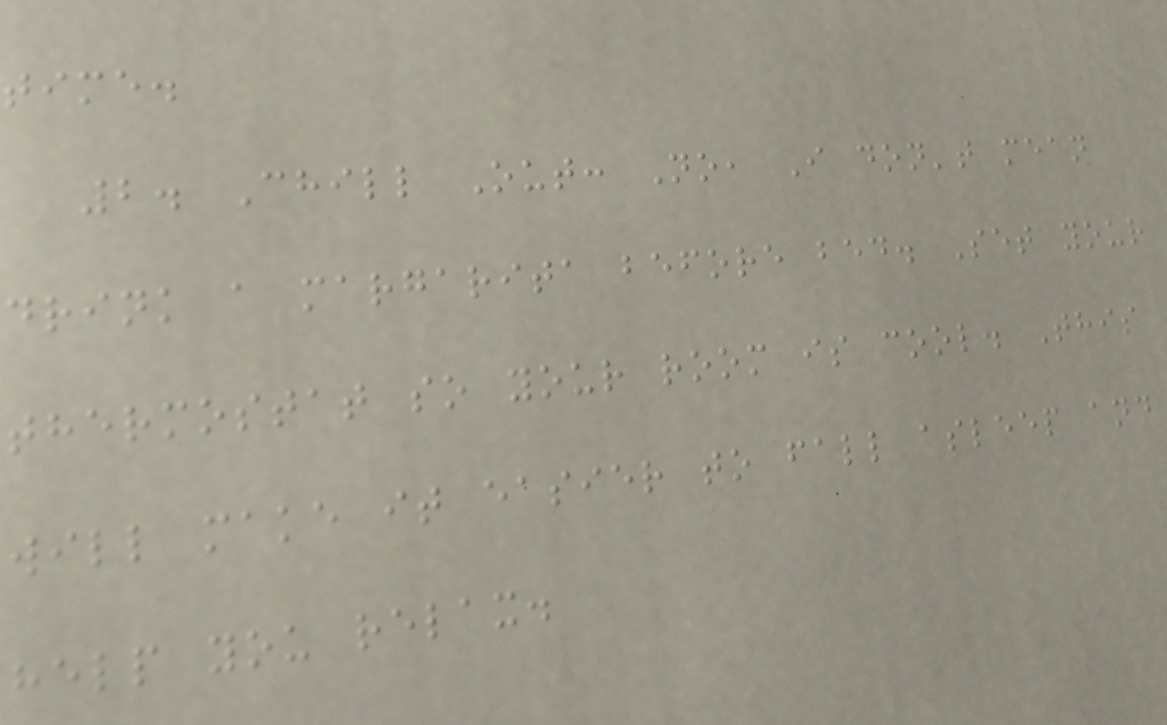time.
2. Chill Out: No, I don't mean
drink a margarita before bed. Set your
thermostat so your room is cool. This
will make it easier to fall asleep and
help you relax.
